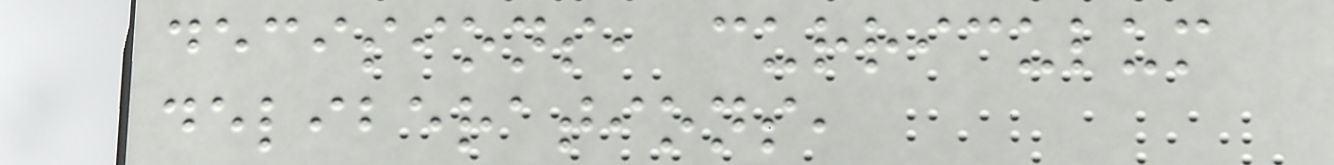decisions, curriculum
deliberations,
